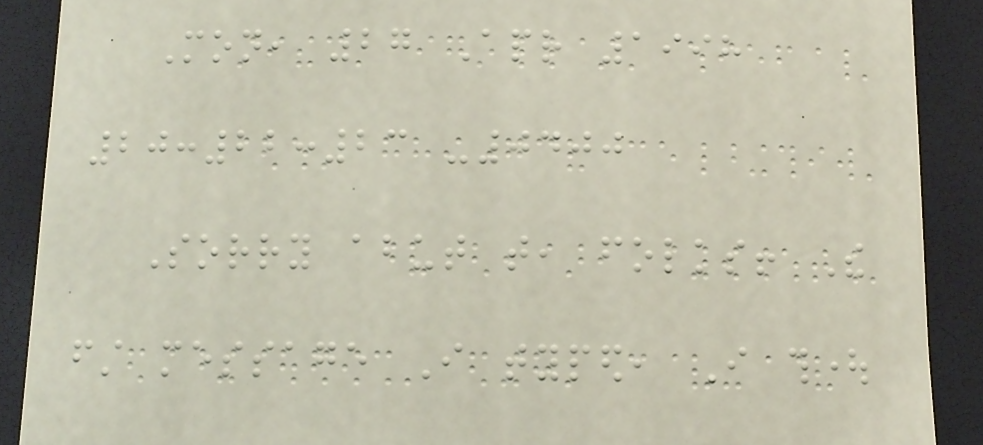Mon, 27 Apr 1998
20:22:23 -0400
Sorry abut that, folks! The
first message I typed, I thought
